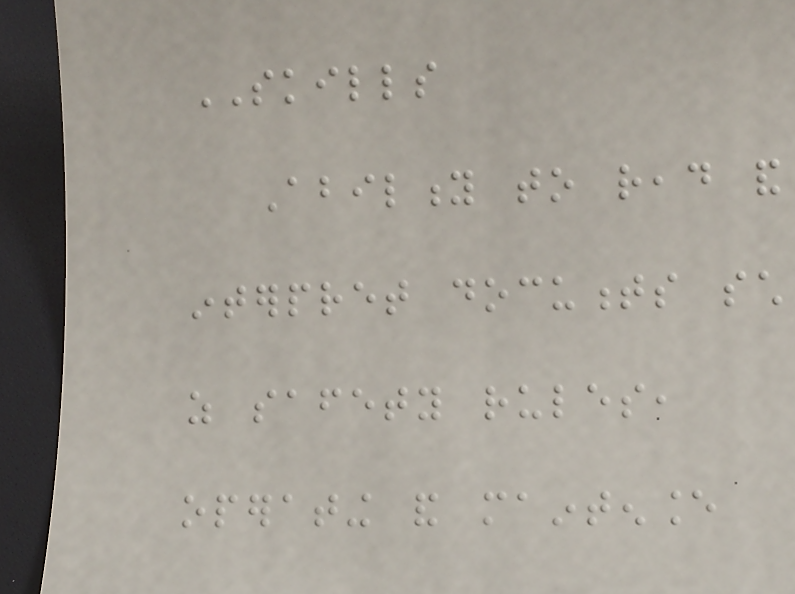SKILLS
Ability to read and
interpret documents such
as safety rules,
operating and maintenance
